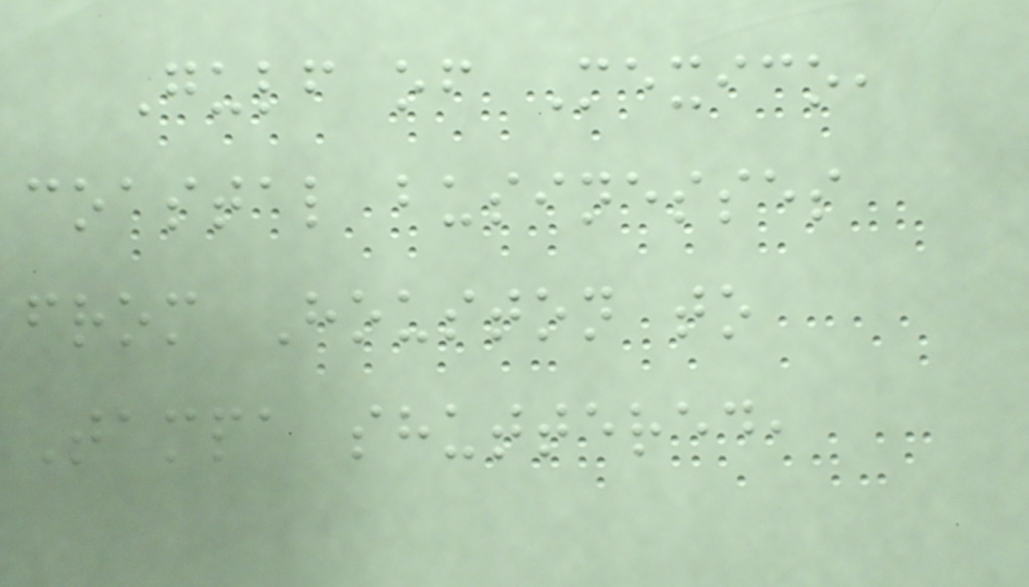Gulf of Mexico,
coastal businesses
from Houston to
Tampa shuttered,
